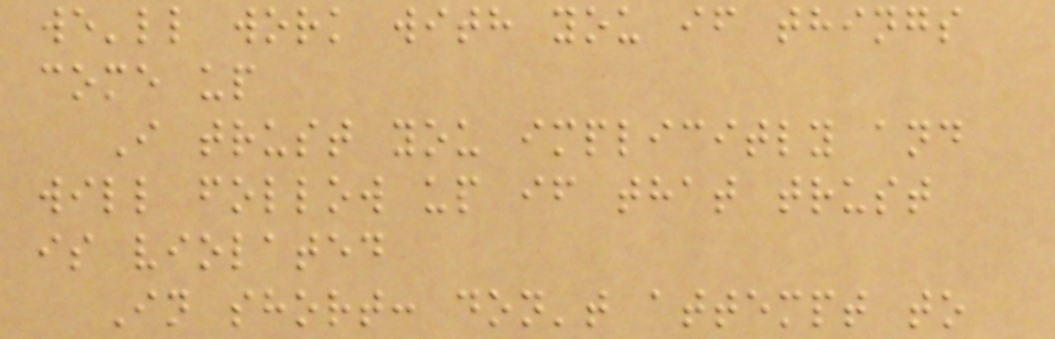we'll work with you if things
come up
I trust you implicitly and
will follow up if that trust
is violated
In short: don't attempt to
